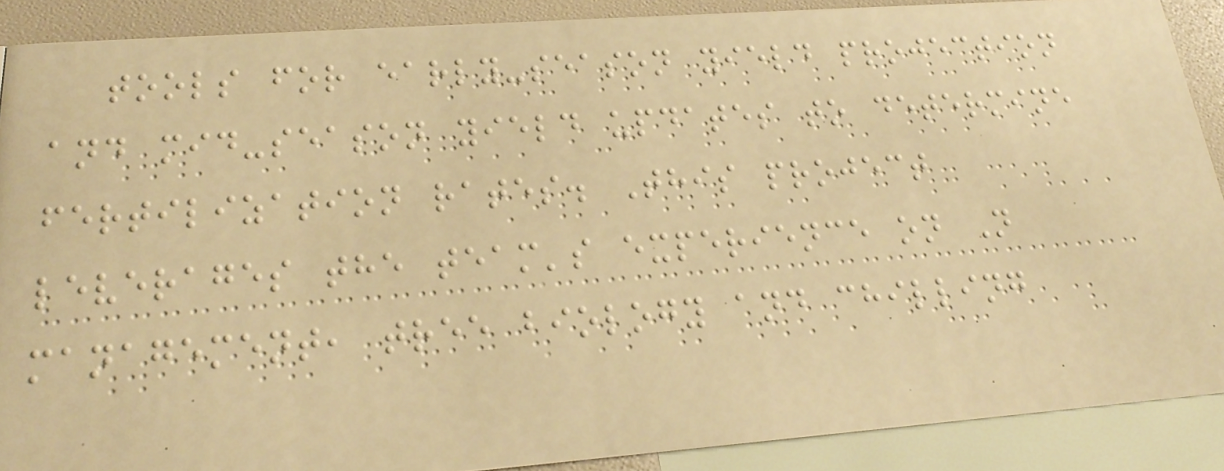tools for early-season yield projection
and mid-season yield updates to determine
fertilization rates. This project
leverages the team's experience on N
management, tree biology and chilling
